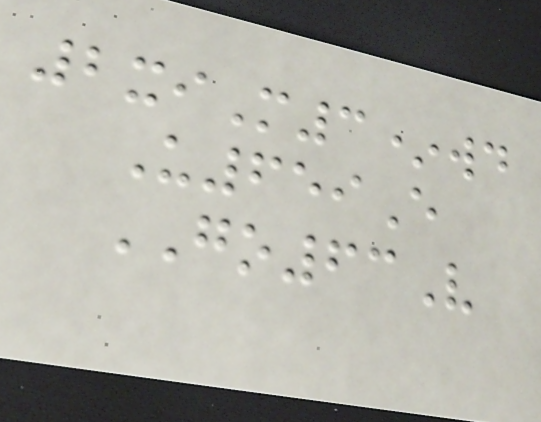2xiM3*wd
U659E
GO63V
